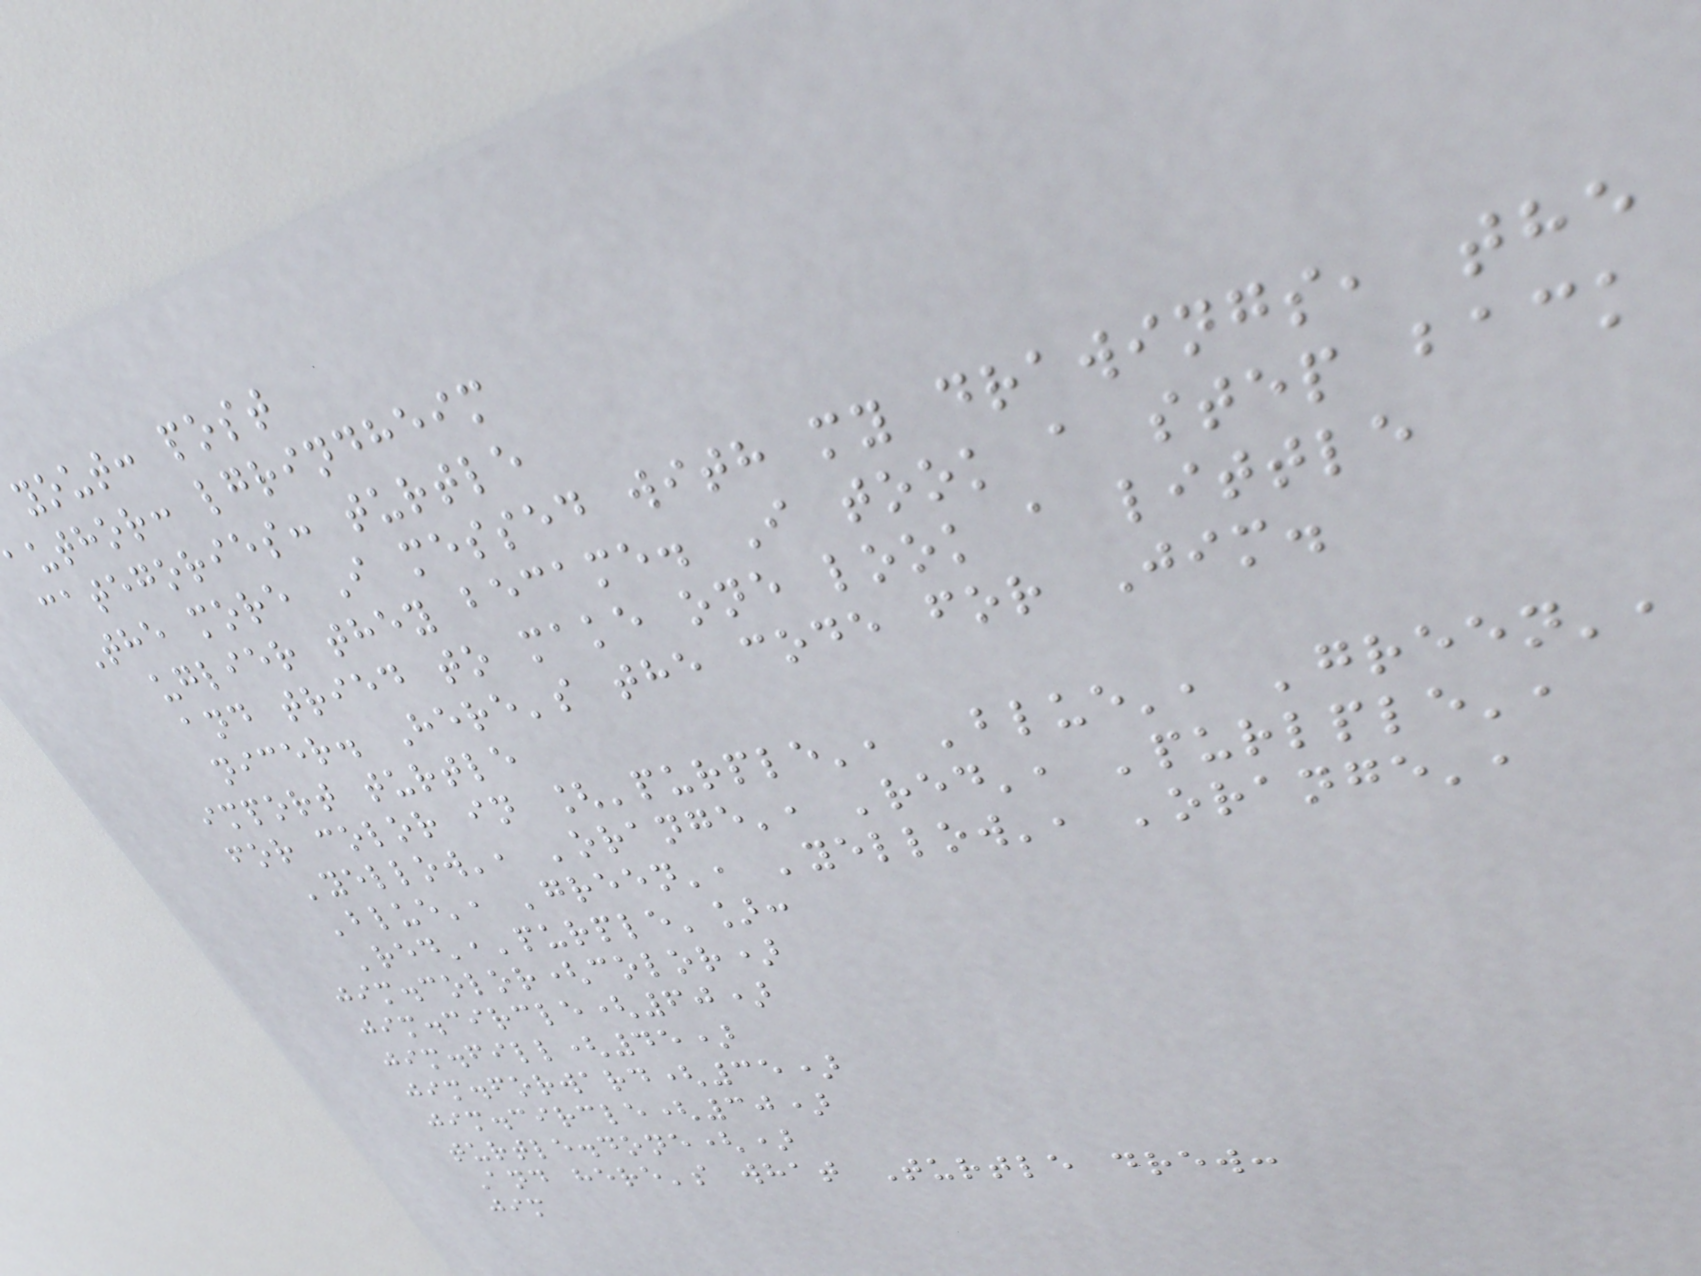yout: post
author: lgrindheim
categories: turtle
The more I messed with my drawings, the
uglier they became. I took a step back
and tried to make one look a little
nicer. Here's the code for Jim.
import turtle
for color in ['purple', 'blue', 'green',
'yellow', 'orange', 'red', 'purlple',
'blue', 'green', 'yellow', 'orange',
'red','purple']:
jim.color(color)
jim.circle(60)
jim.fill(45)
jim.forward(35)
jim.circle(30)
turtle.done()
And here's what Turtle drew:
jim
